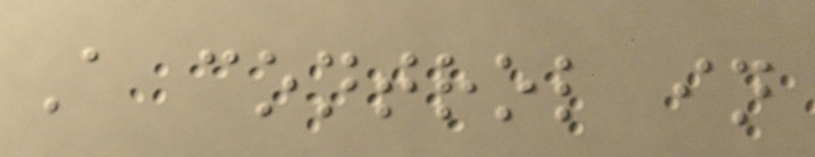A control in
